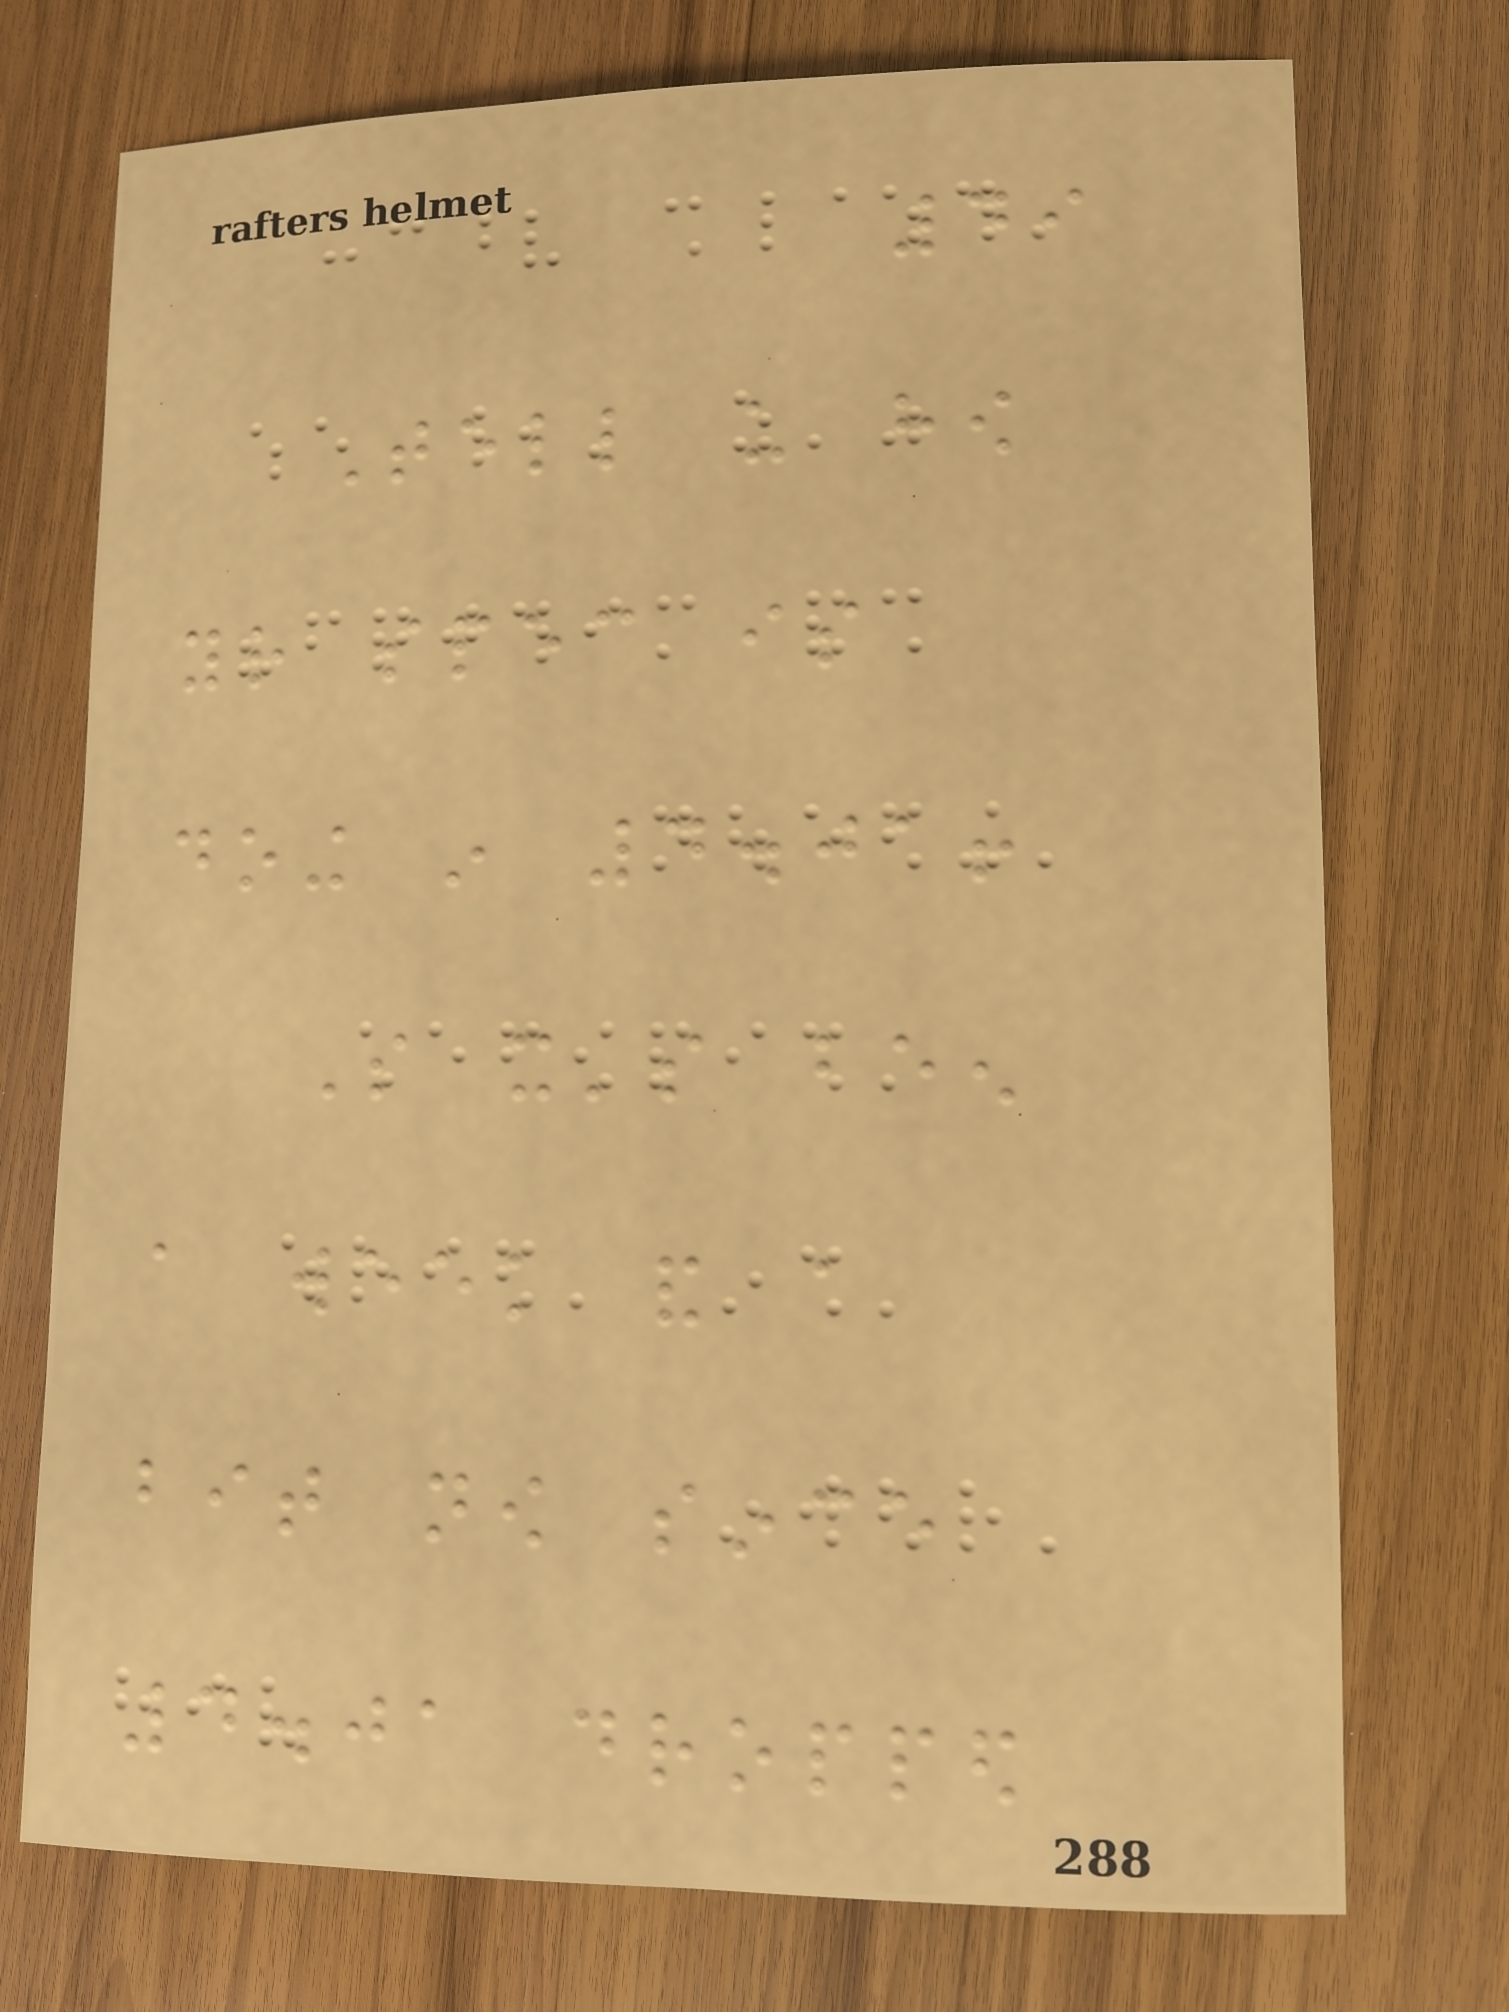49
Tell us how
your spec is
doing in 4.01!
So it's been
a week and a
bit now since
4.01 dropped
